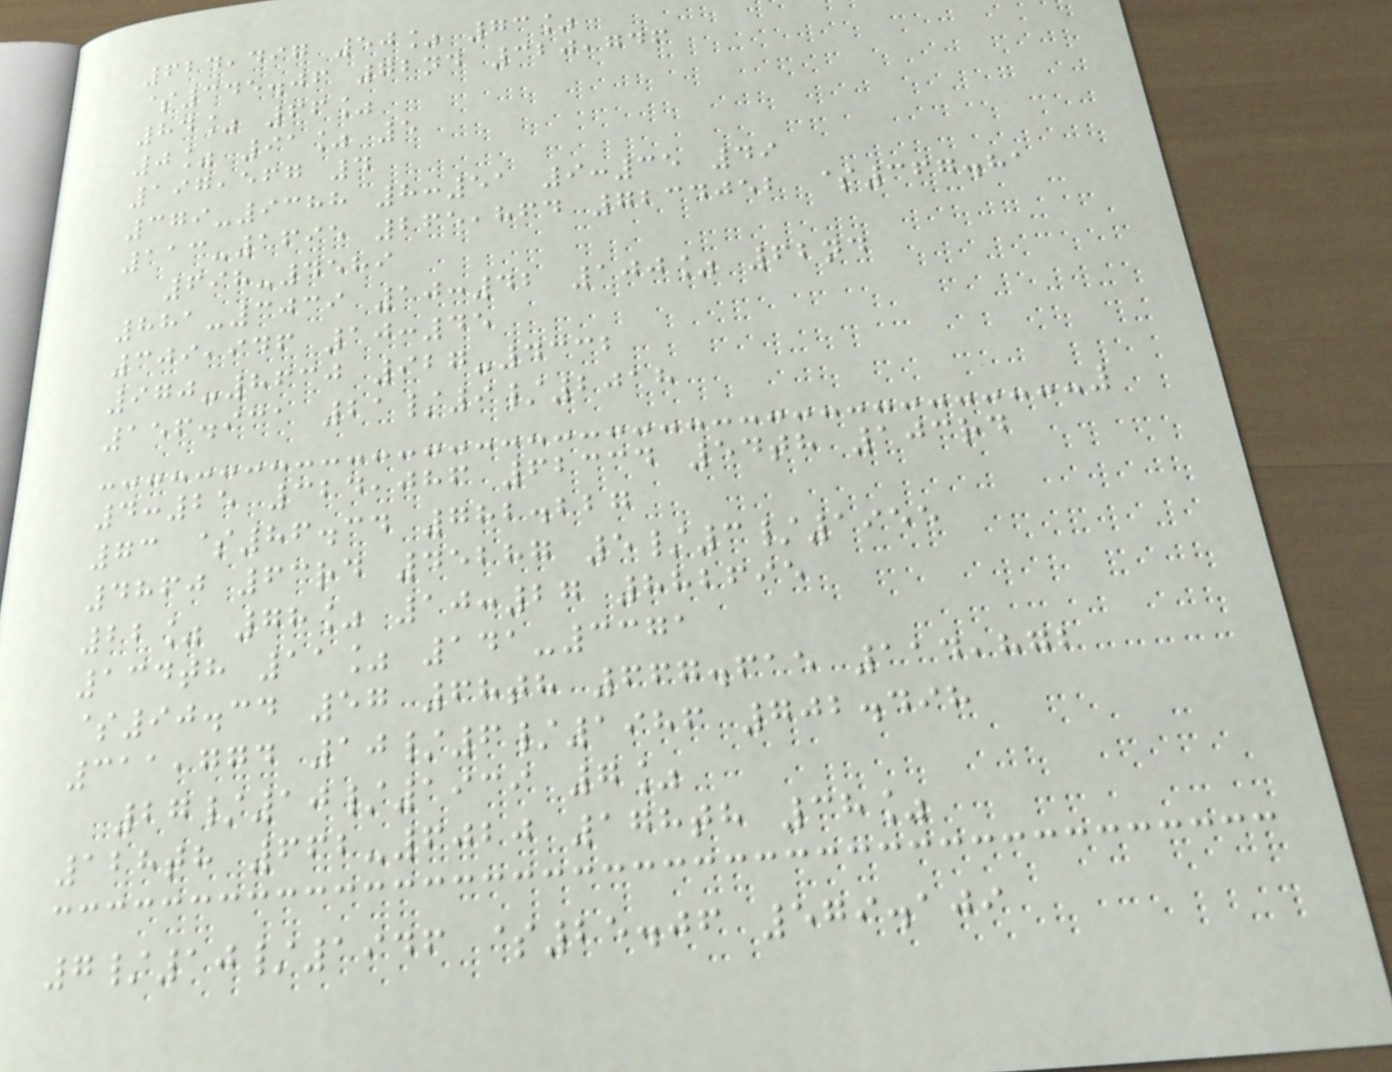624,497 50% 73%
$345.06 72nd 320,746
84% 66%
0% 91% 5
197,567 4
379-9388 8:51 9:35 49
113-1695 265,864 7234052 $367.81
698-4589
881-3039 10:42 100% 62nd
309,946 10:45
970-8630 927-4332
156.931 21/9/2018
4:25 324,086 62334 54th 103rd
73 $86.34 782.227
4860 63rd 45287 5/3/1955
22% 78% 10:27 882695
134th 11% 141-3371
$90.34 57 68th 667.615 114,872
311,774 10/6/1986 702.498
27/10/1939 7%
128th 662-6020 178th 38%
7/10/1946 $25.06 579.109
